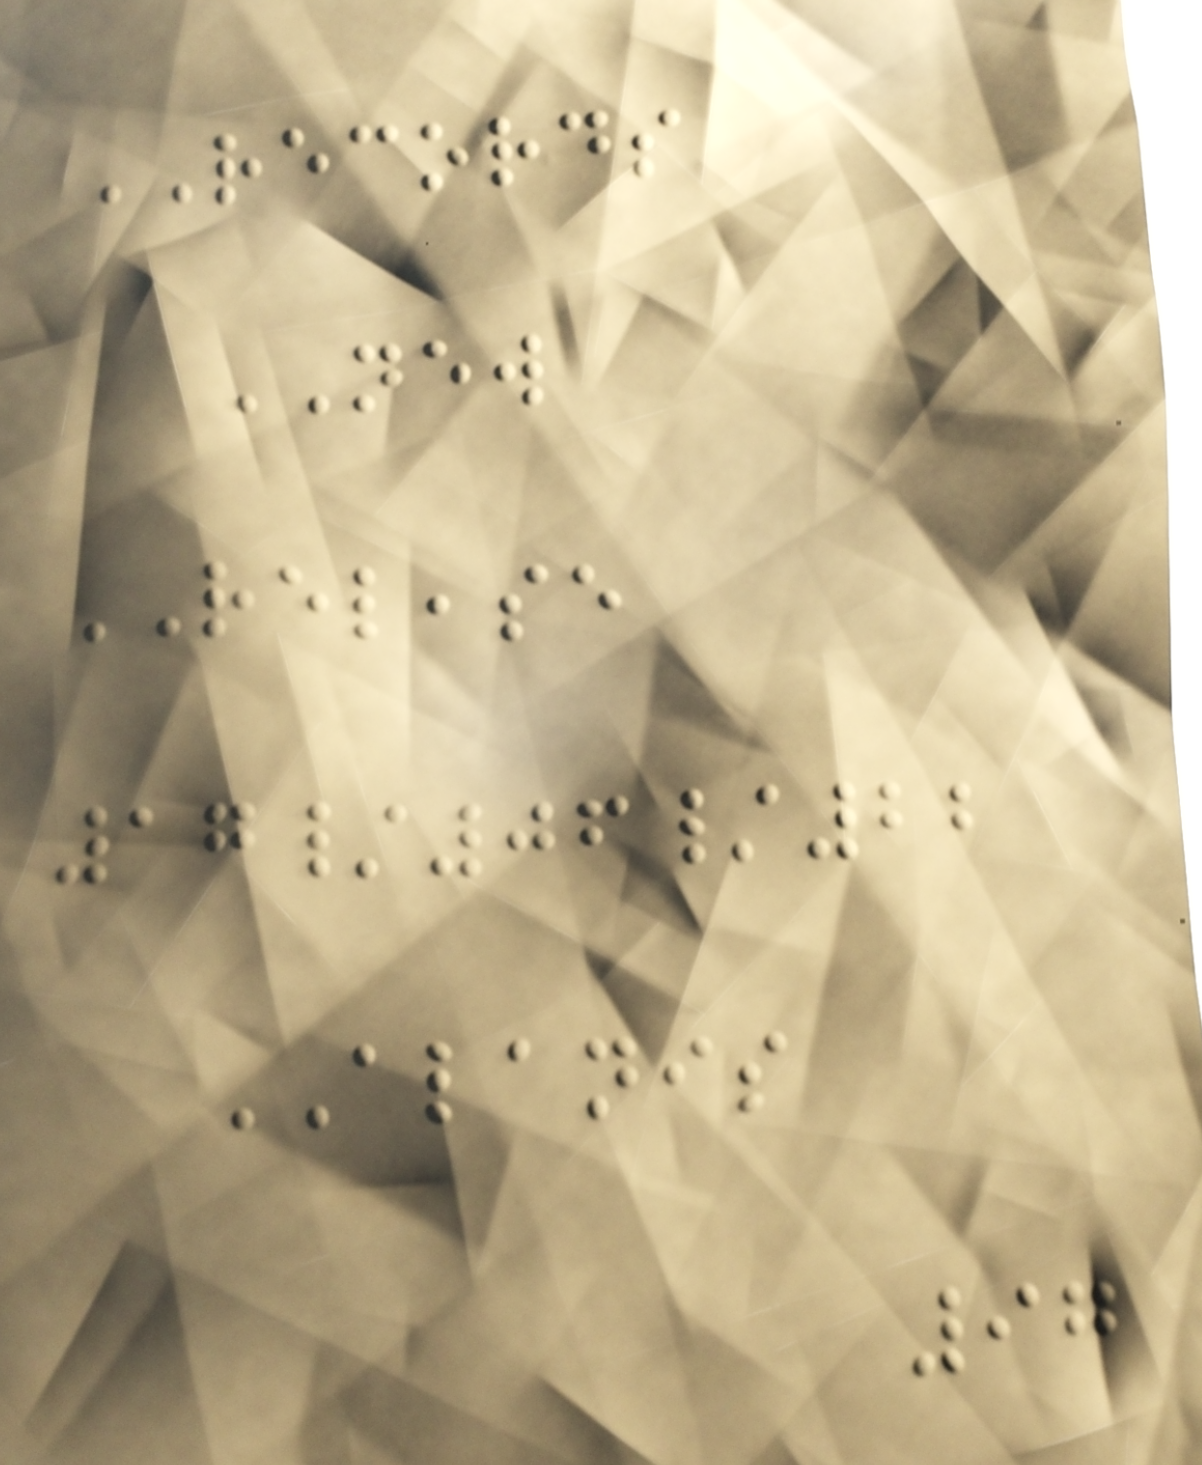RECORDS
NEW
RELEASE
17/06/22
ALANIS
97
